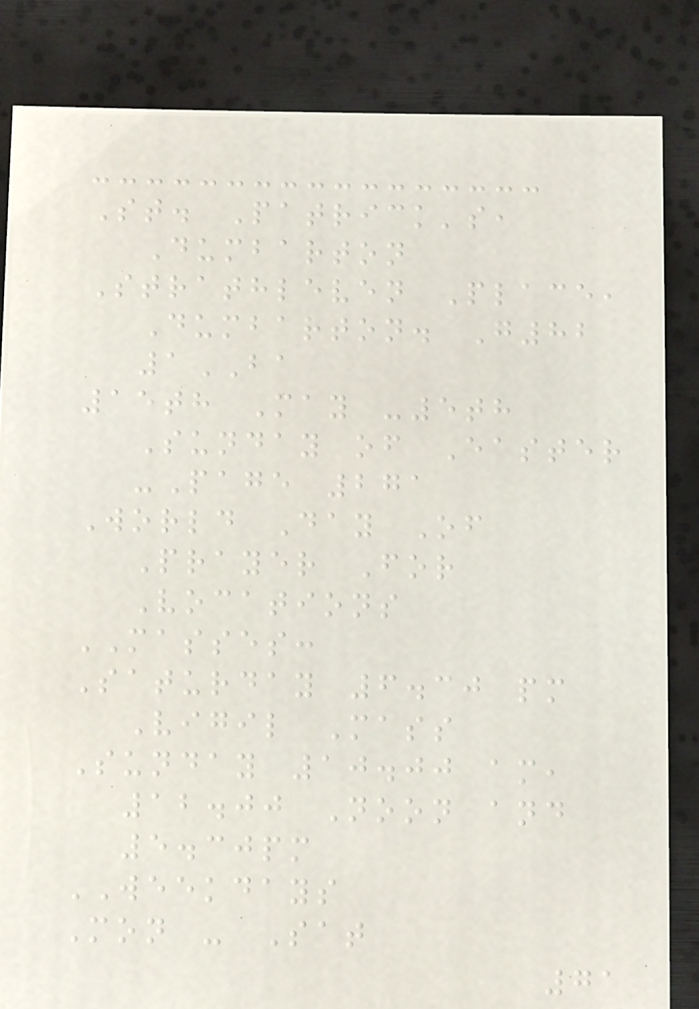St. Patrick's,
Dumbarton
Strathleven Place,
Dumbarton. G82
1BA
15th May -5th
Sunday of Easter
-Page 271
World Day Of
Prayer For
Vocations
MASSES:
Saturday 6.30 pm
Vigil Mass
Sunday 10.00 am,
12.00 Noon and
5.30pm
WEEKDAYS
Mon - Sat
71
